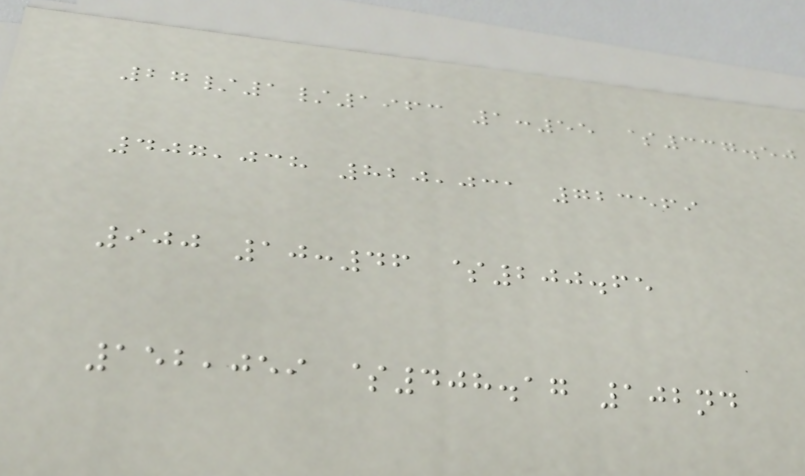27/1/1963 1:55 $337.50
407,038 820,031 723569
900 10:46 $200.65
152,059 $408.17 102nd
